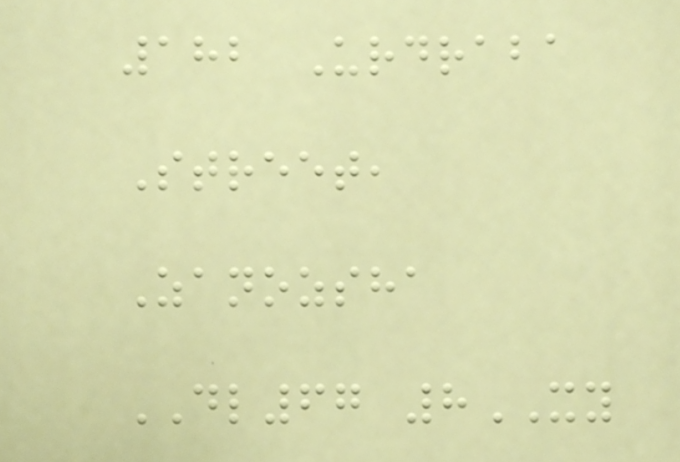182 Urdraba
Street,
Zanozsha
DL67 8XY
